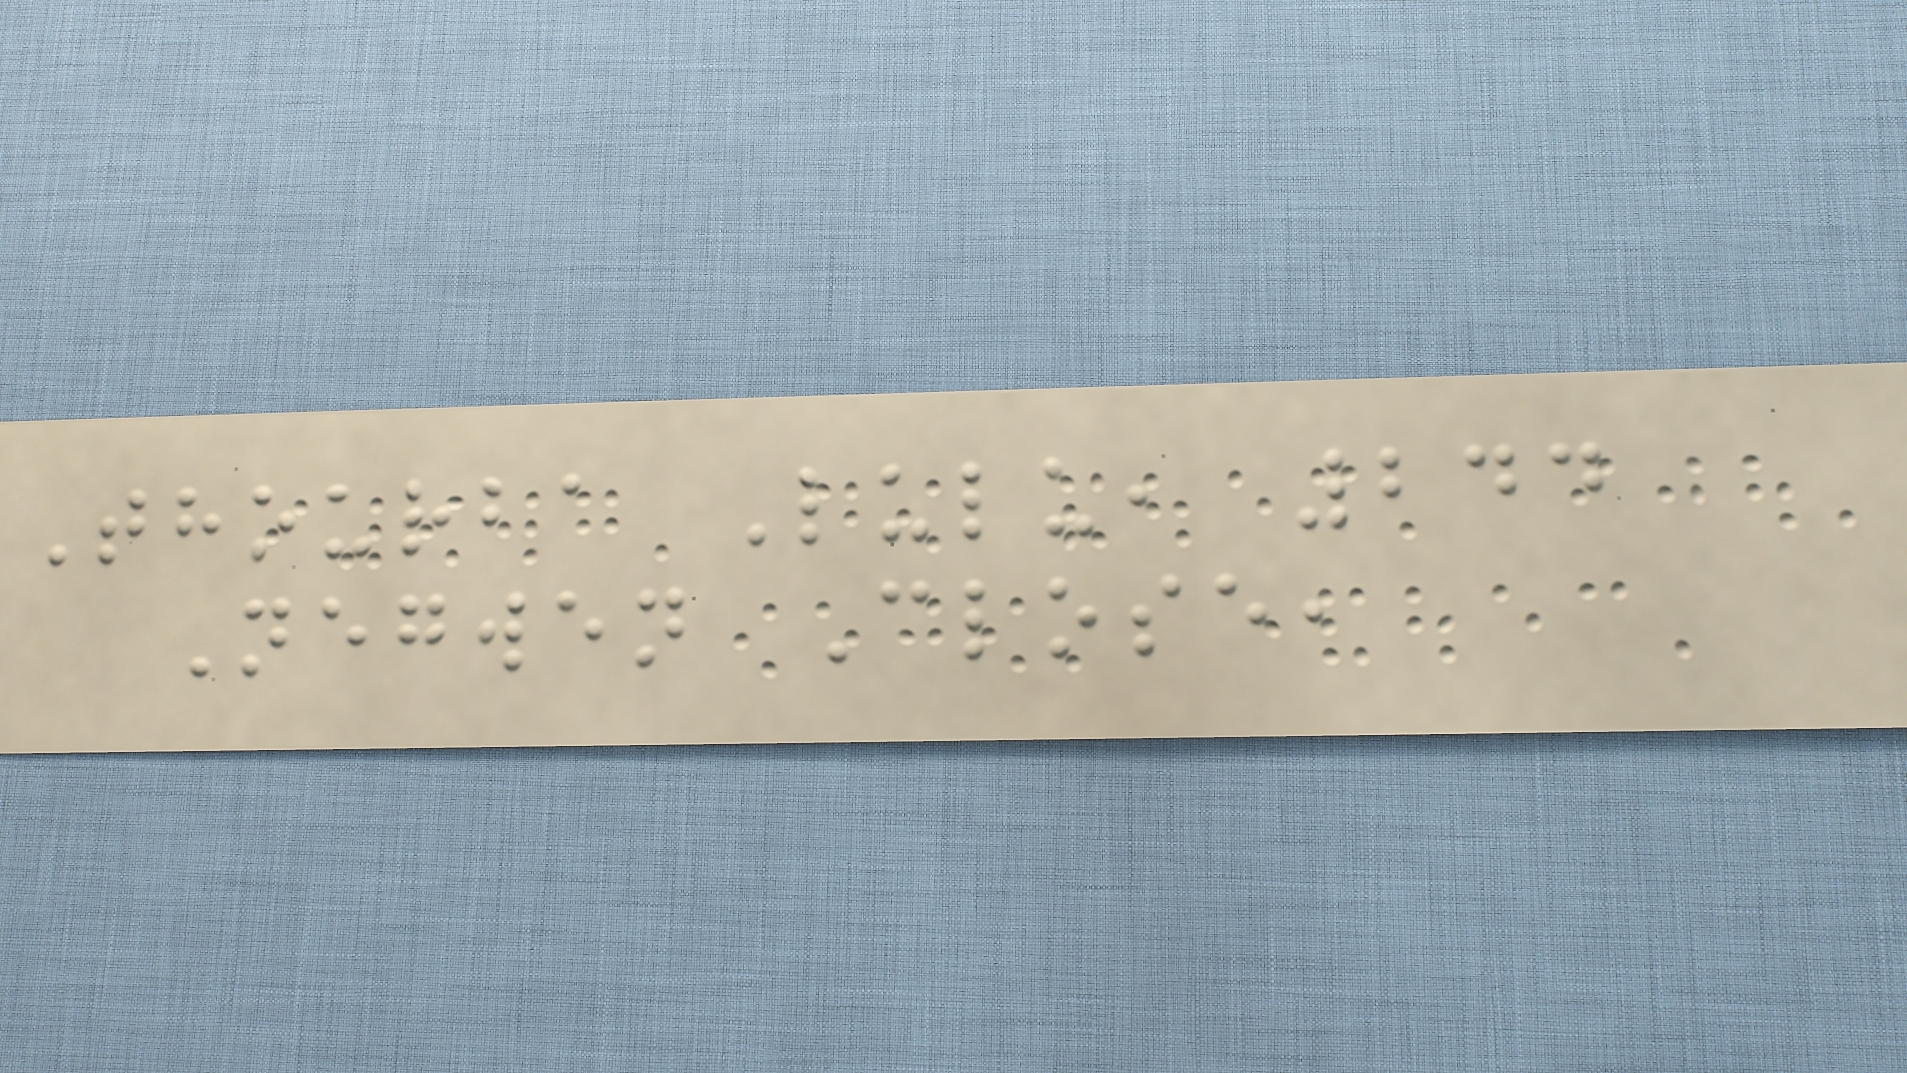Thourba Lulu, 244
Negwen Close,
